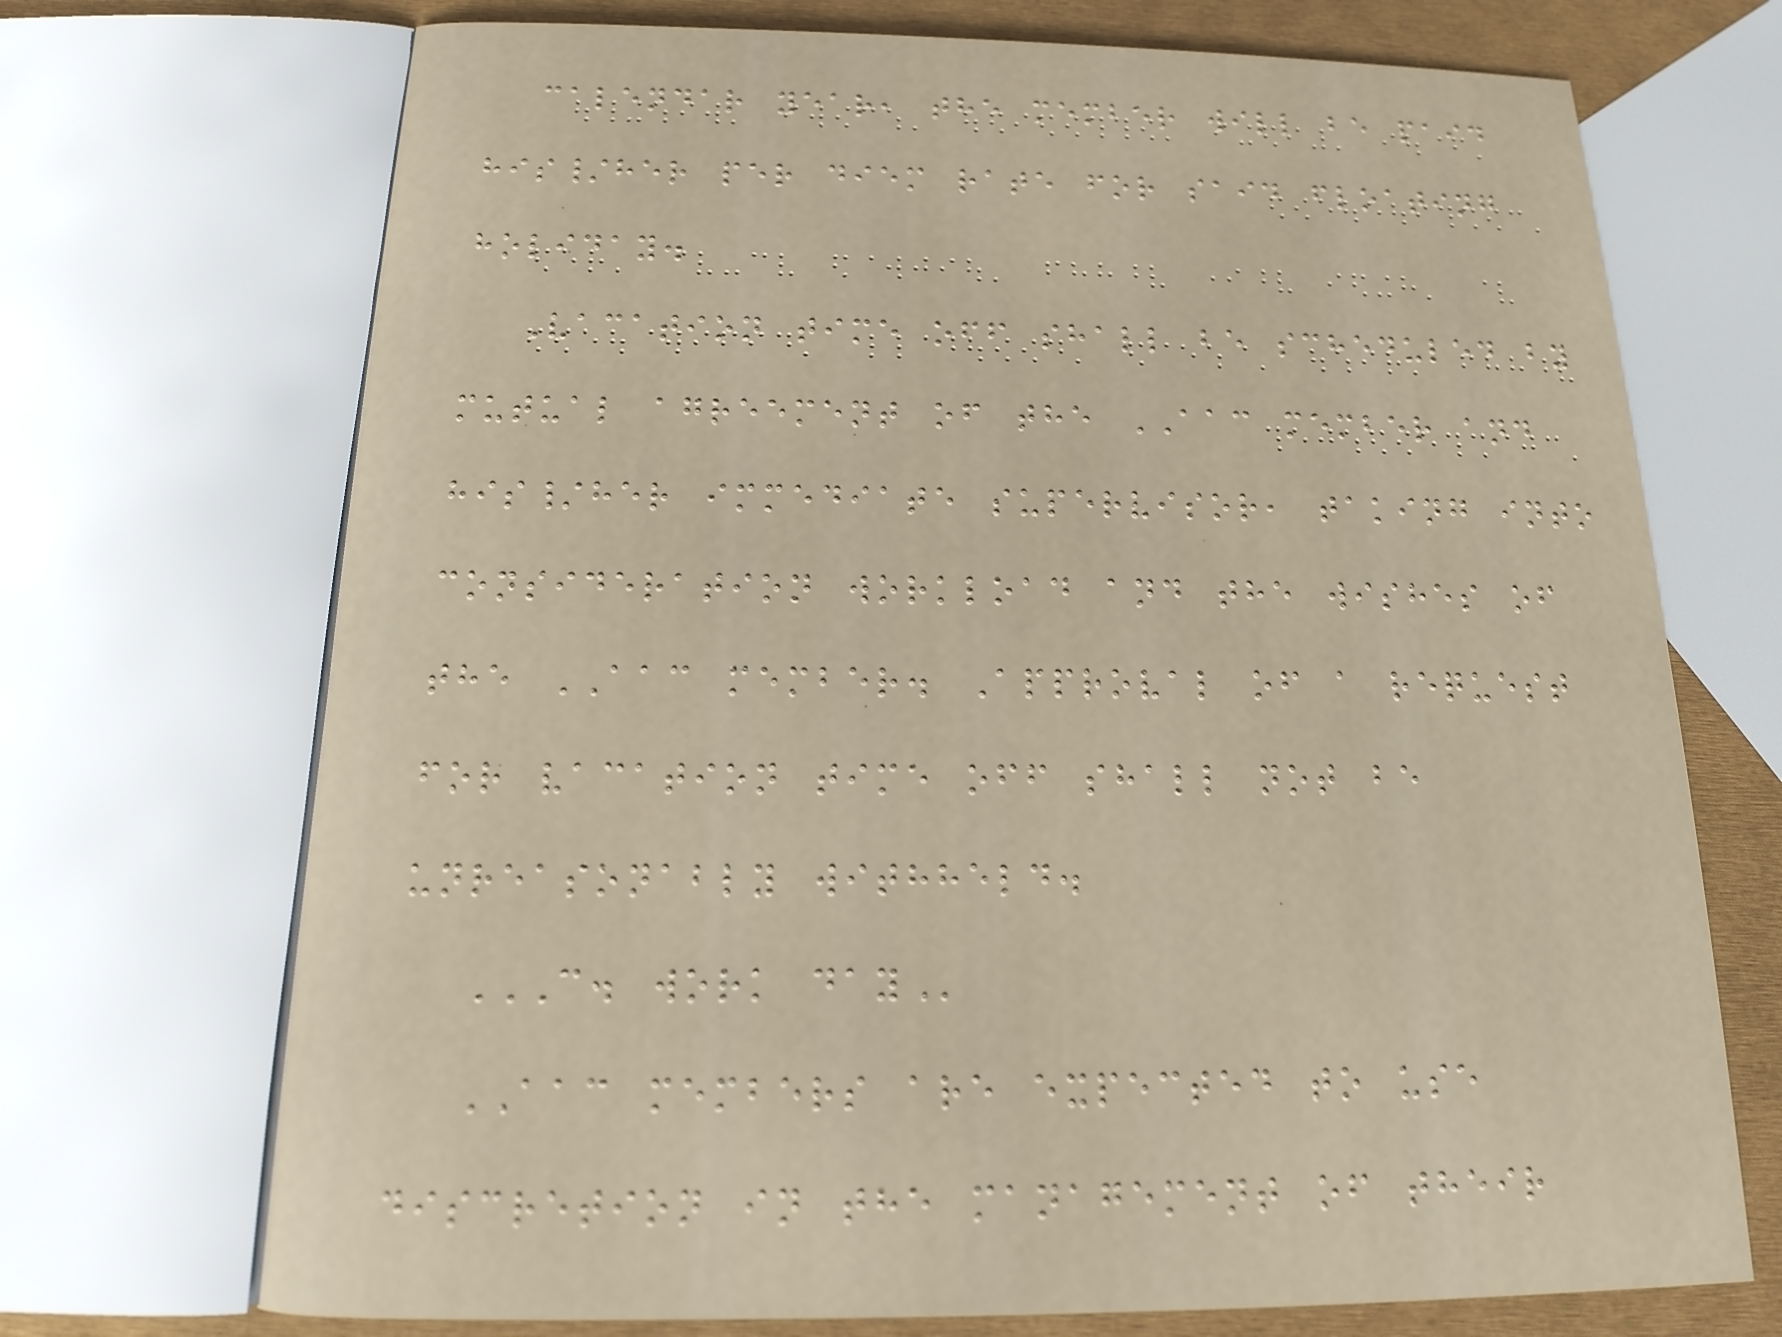calendar year, the member will be paid
his/her per diem rate for said floating
holiday.
Vacation time off shall be scheduled by
mutual agreement of the AAC member and
his/her immediate supervisor, taking into
consideration workload and the wishes of
the AAC member. Approval of a request
for vacation time off shall not be
unreasonably withheld.
C. WORK DAY
AAC members are expected to use
discretion in the management of their
